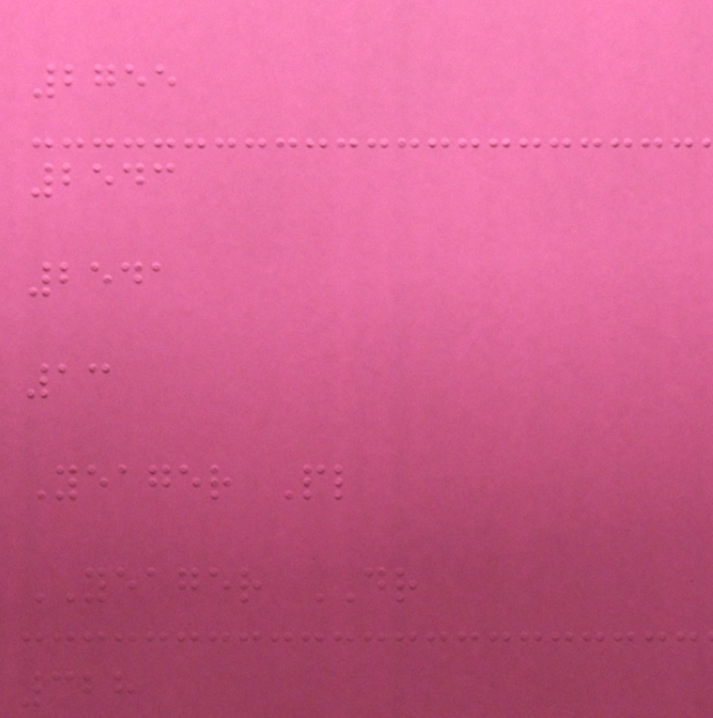2755
2543
2541
13
Yeager Pl
YEAGER DR
328
